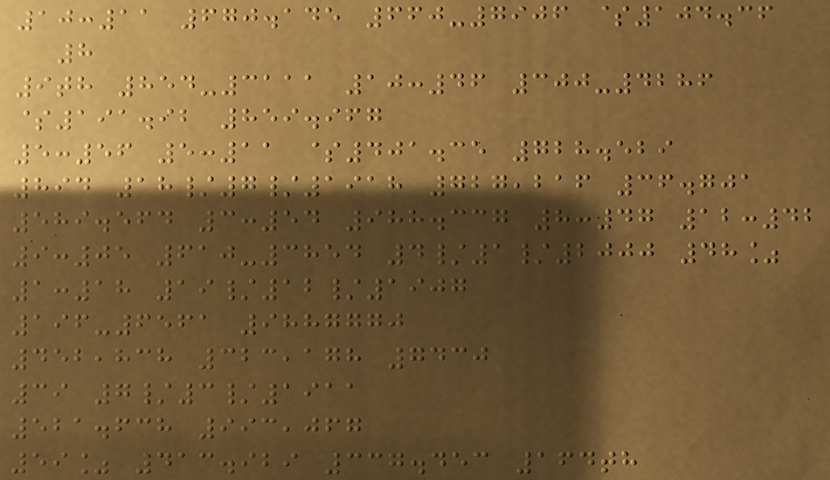10:11 670.145 660-7906 $104.36
8
9th 854-3111 10:46 300-4286
$191.92 859.967
5:56 5:11 $401.35 728.529
894 18/7/1918 727,216 36.701
589.564 3:54 988.337 8:47 12:42
9:05 610-3854 4/1/2000 48%
1:18 19/12/1907
196-6561 9887770
452,838 323,178 7430
39 7/3/1911
521.638 993,067
59% 413.929 337.453 164th
